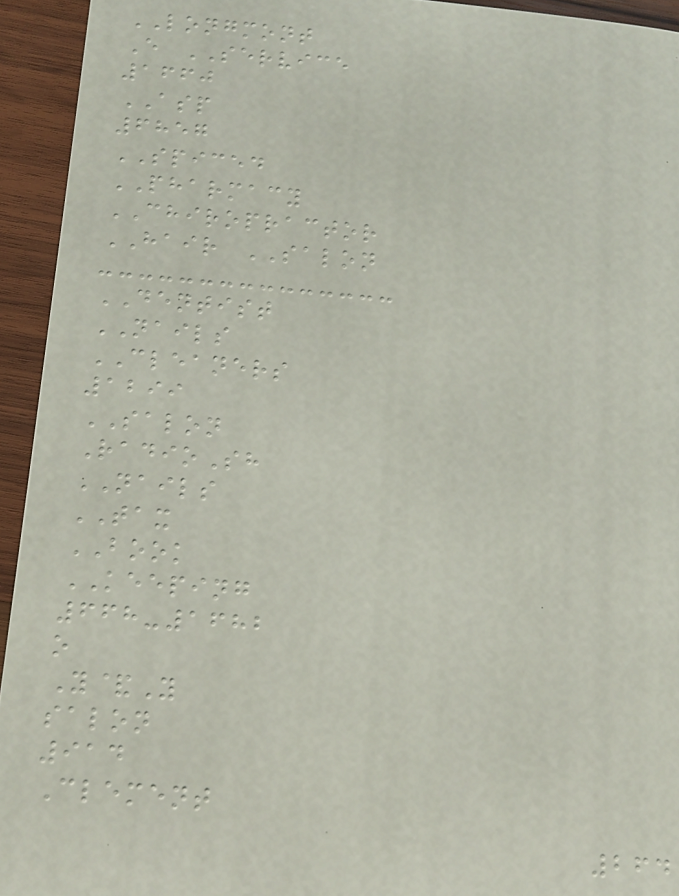LONGMONT
E SERVICE
1660
ASP
6857
SPICED
PHARMACY
CHIROPRACTOR
HAIR SALON
DENTIST
NAILS
CLEANERS
1299
SALON
RadioSh
NAILS
TAX
BOOK
KEEPING
668-1682
o
Y&Y
salon
914
Clement
264
